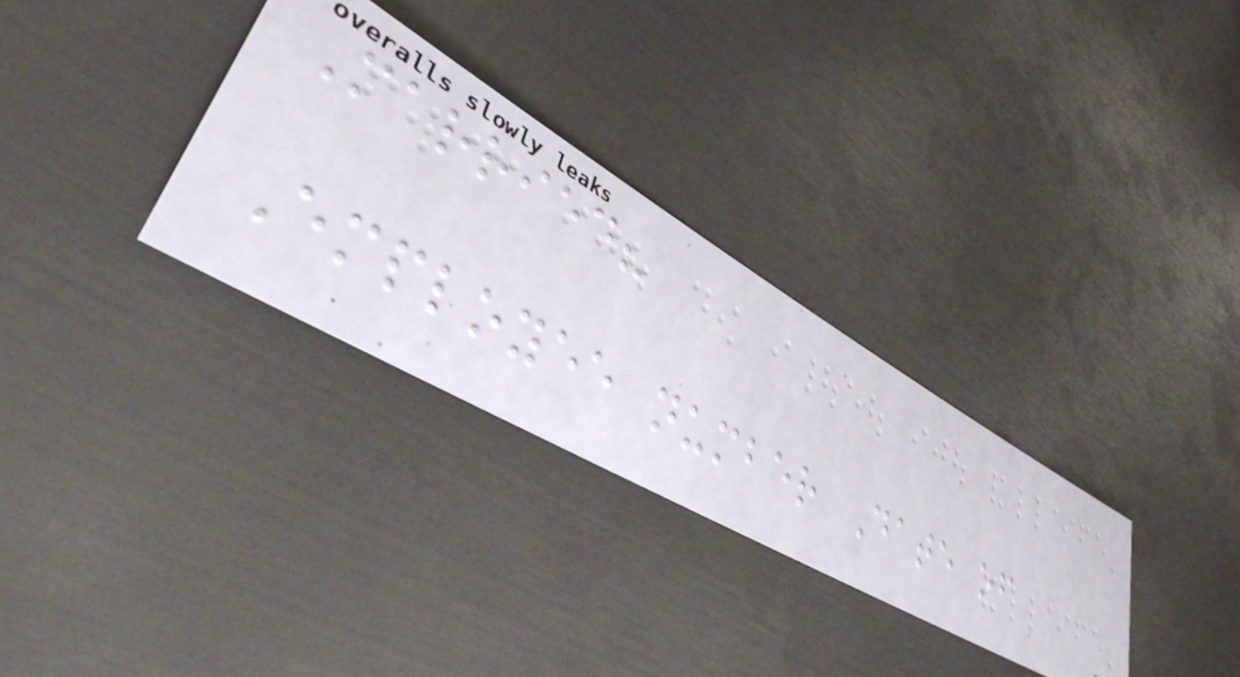Married?
Employee number Date of
